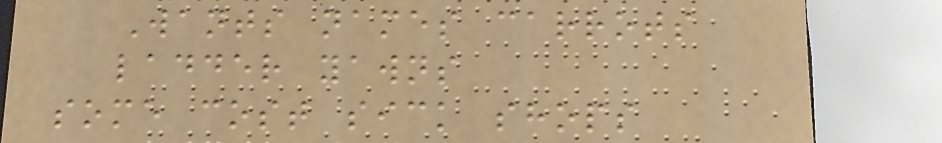Wants names carrots
ladder yawns
some cost sick shops
